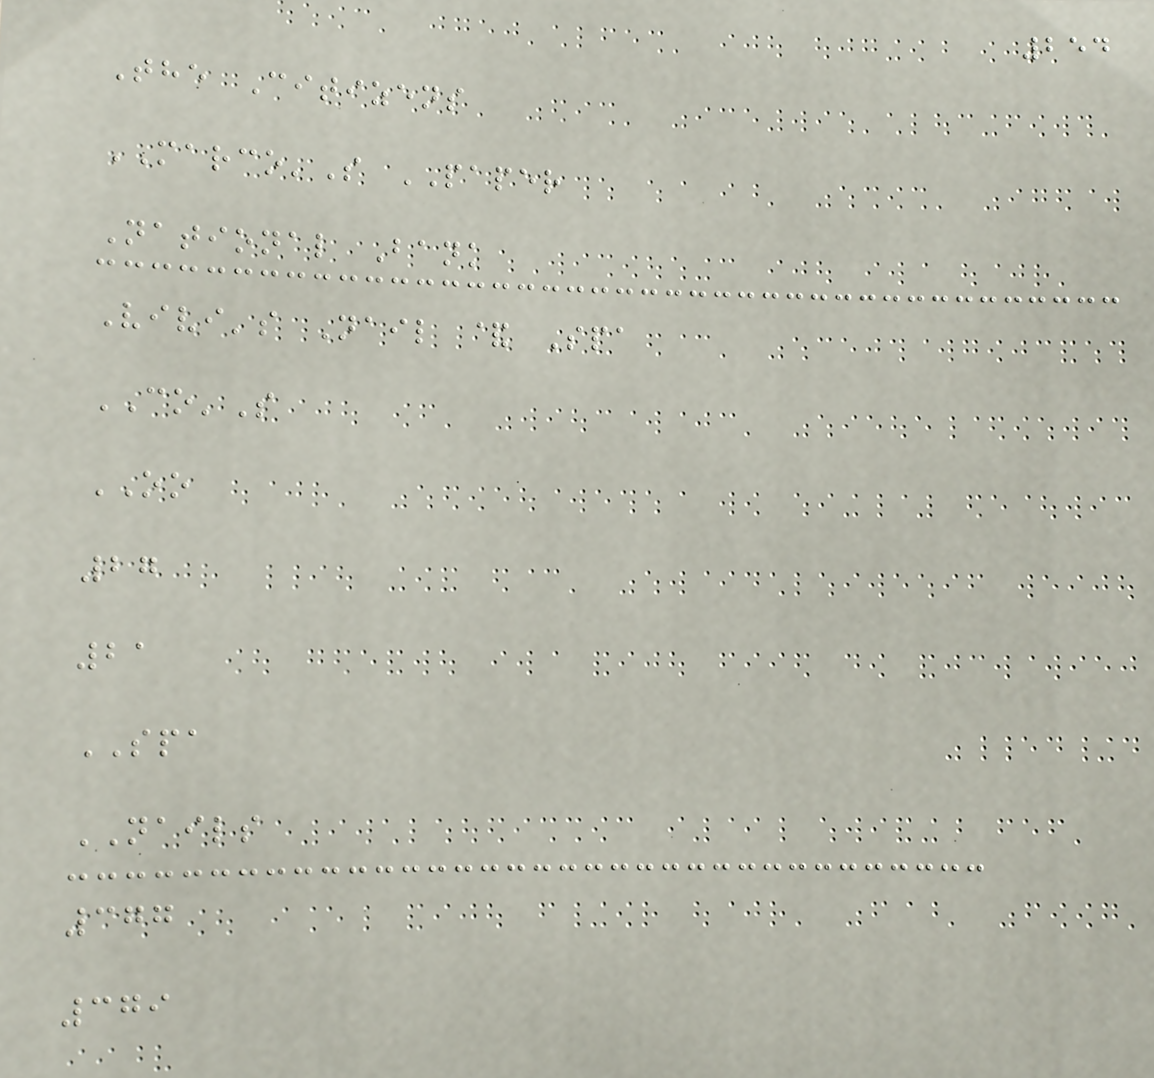254
The Citizens
MARCO'S PAPER
National Bank
Vivi's Nail & Spa
CO'S
OO
27
21
SPA
NAILS
377
379
